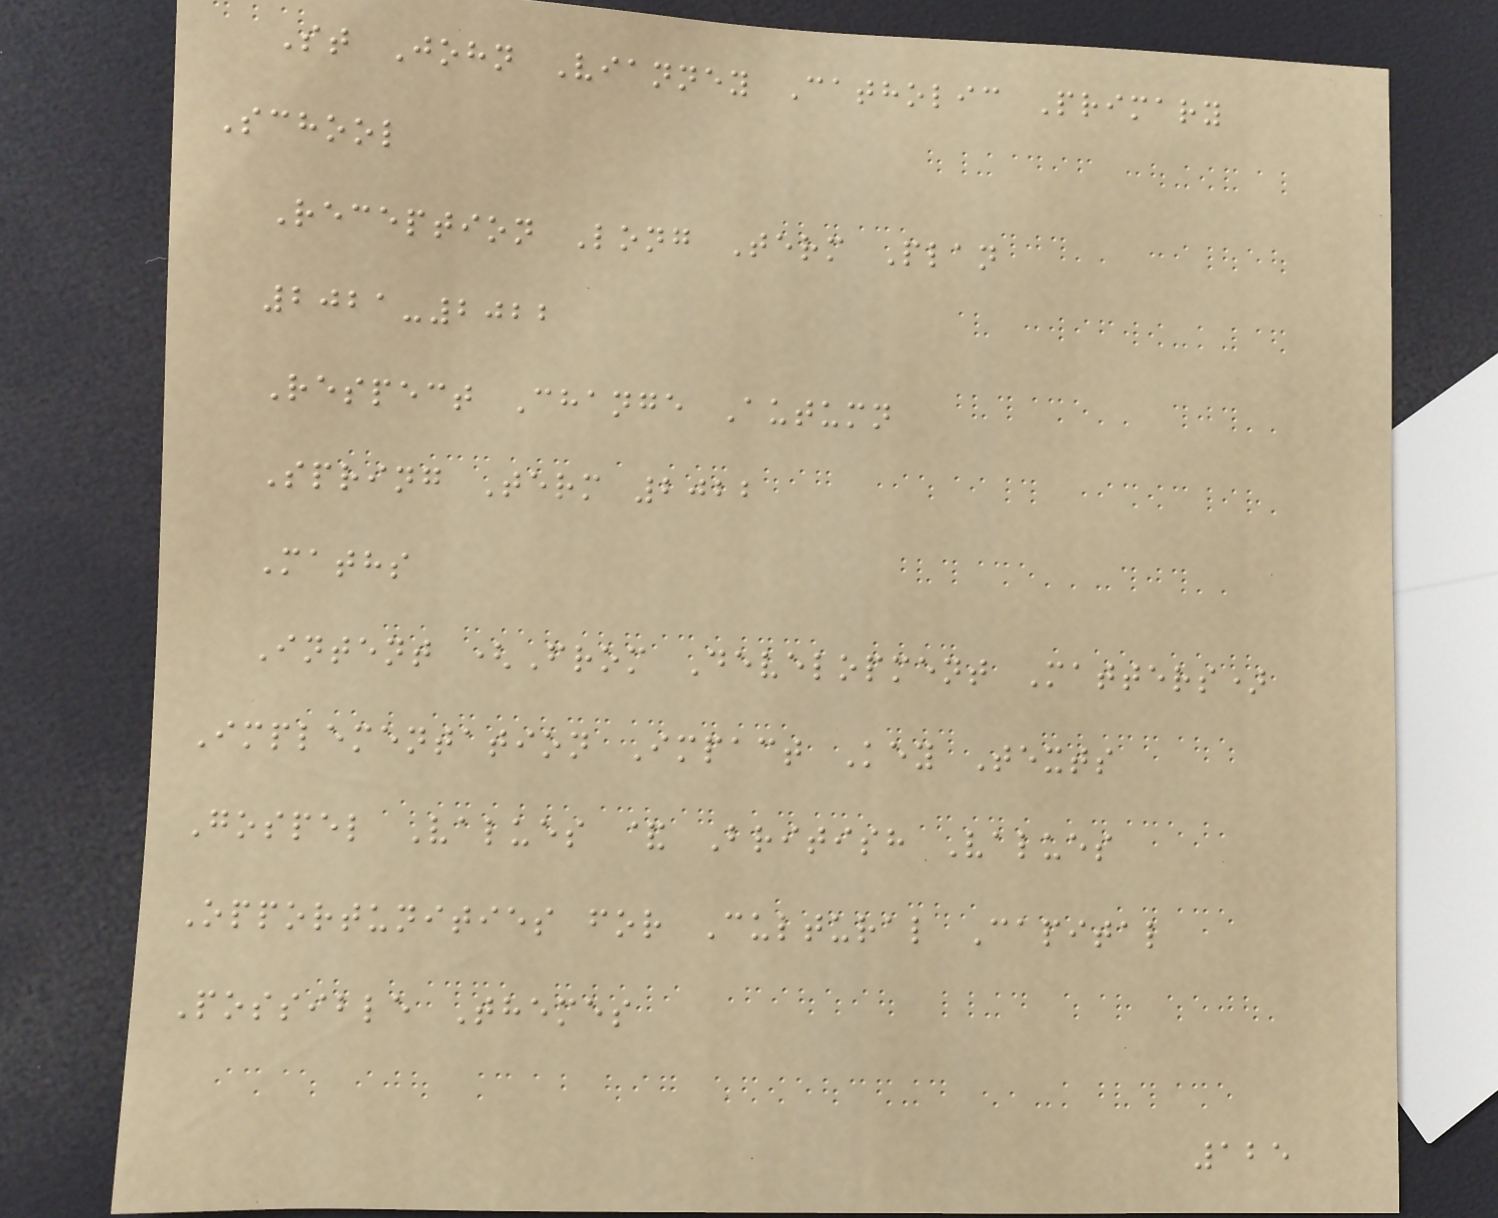St John Vianney Catholic Primary
School
Reception Long Term Plan
2021-2022
Respect Change Autumn
Spring Term 2022
Maths
Intent (From Development Matters)
Implementation Impact Key Texts
Gospel Values & British Values
Opportunities for Cultural Capital
Possible Themes
125
